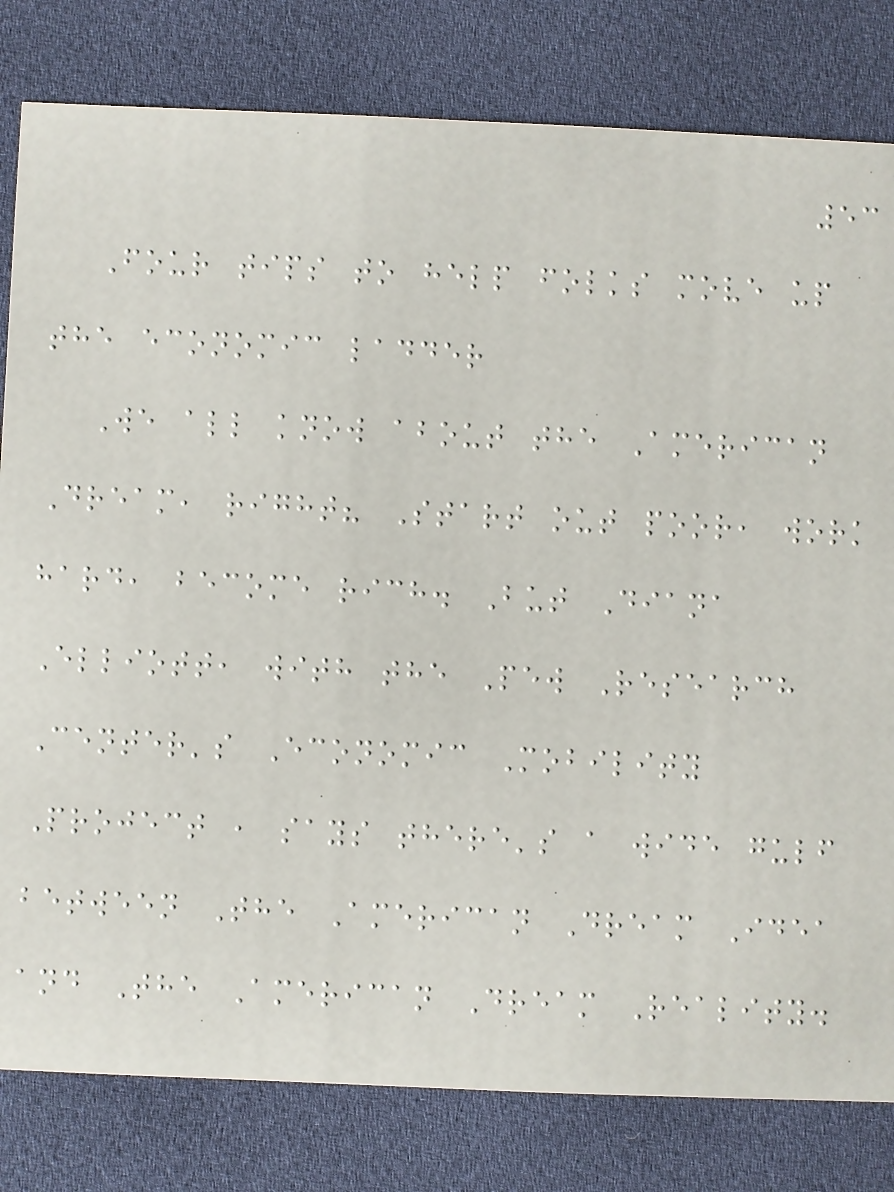53
Four tips to help folks move up
the economic ladder
We all know about the American
Dream, right? Start out poor, work
hard, become rich. But Diana
Elliott, with the Pew Research
Center's Economic Mobility
Project , says there's a wide gulf
between The American Dream Idea
and The American Dream Reality.
